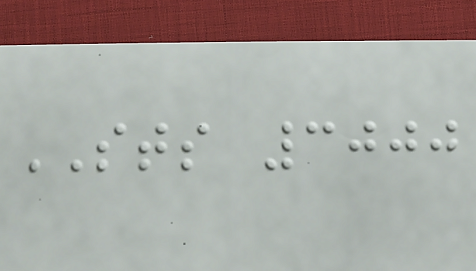STS 3000
